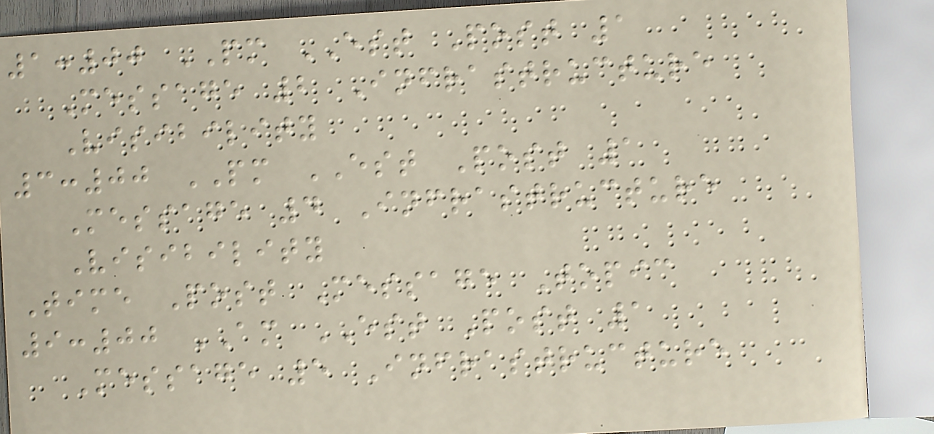1:00 PM EST Post 1
Message 2 Infrastructure
Visibility
3:00 PM EST Post 1
Message 4 Infrastructure
Visibility
Time Post Message Topic
9:00 AM EST Post 1
Message 5 Infrastructure
